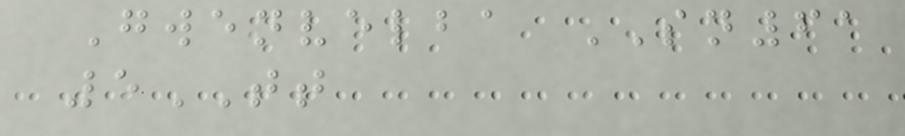Gwenvelba SN61
5TT
